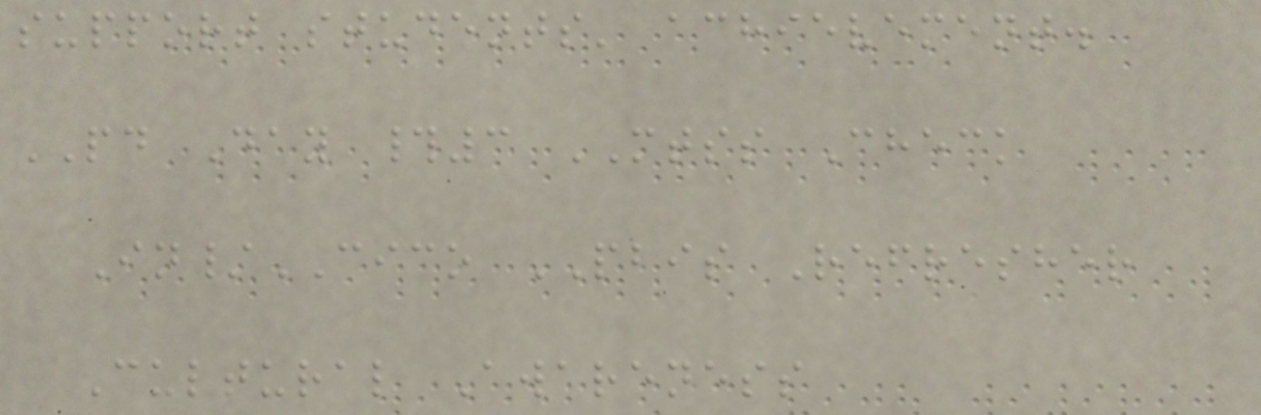support students' achievement.
PD Day #3 MTSS Check
In/CICO PBIS Refresher
Cultural Awareness
